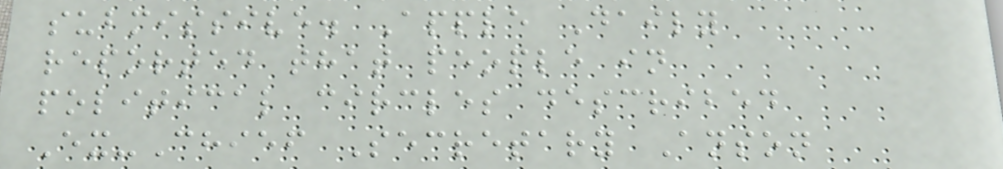submissive. Apple Daily
reported that people in
political circles described
Ex-Chief Secretary Anson
